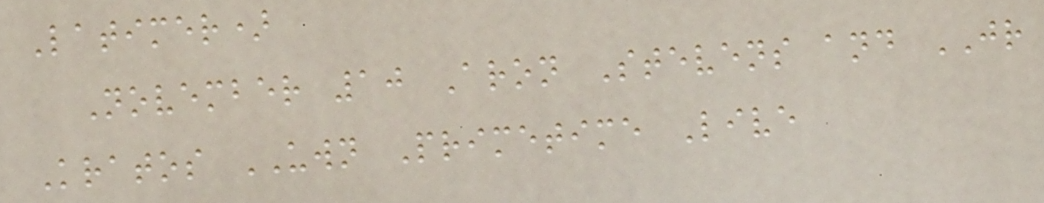Latimer)
November 10 Aron Stevens and JR
Kratos UWN Primetime Live
